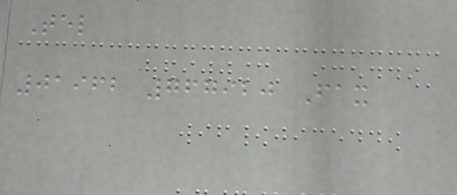Tel
01962 767920 Fax
